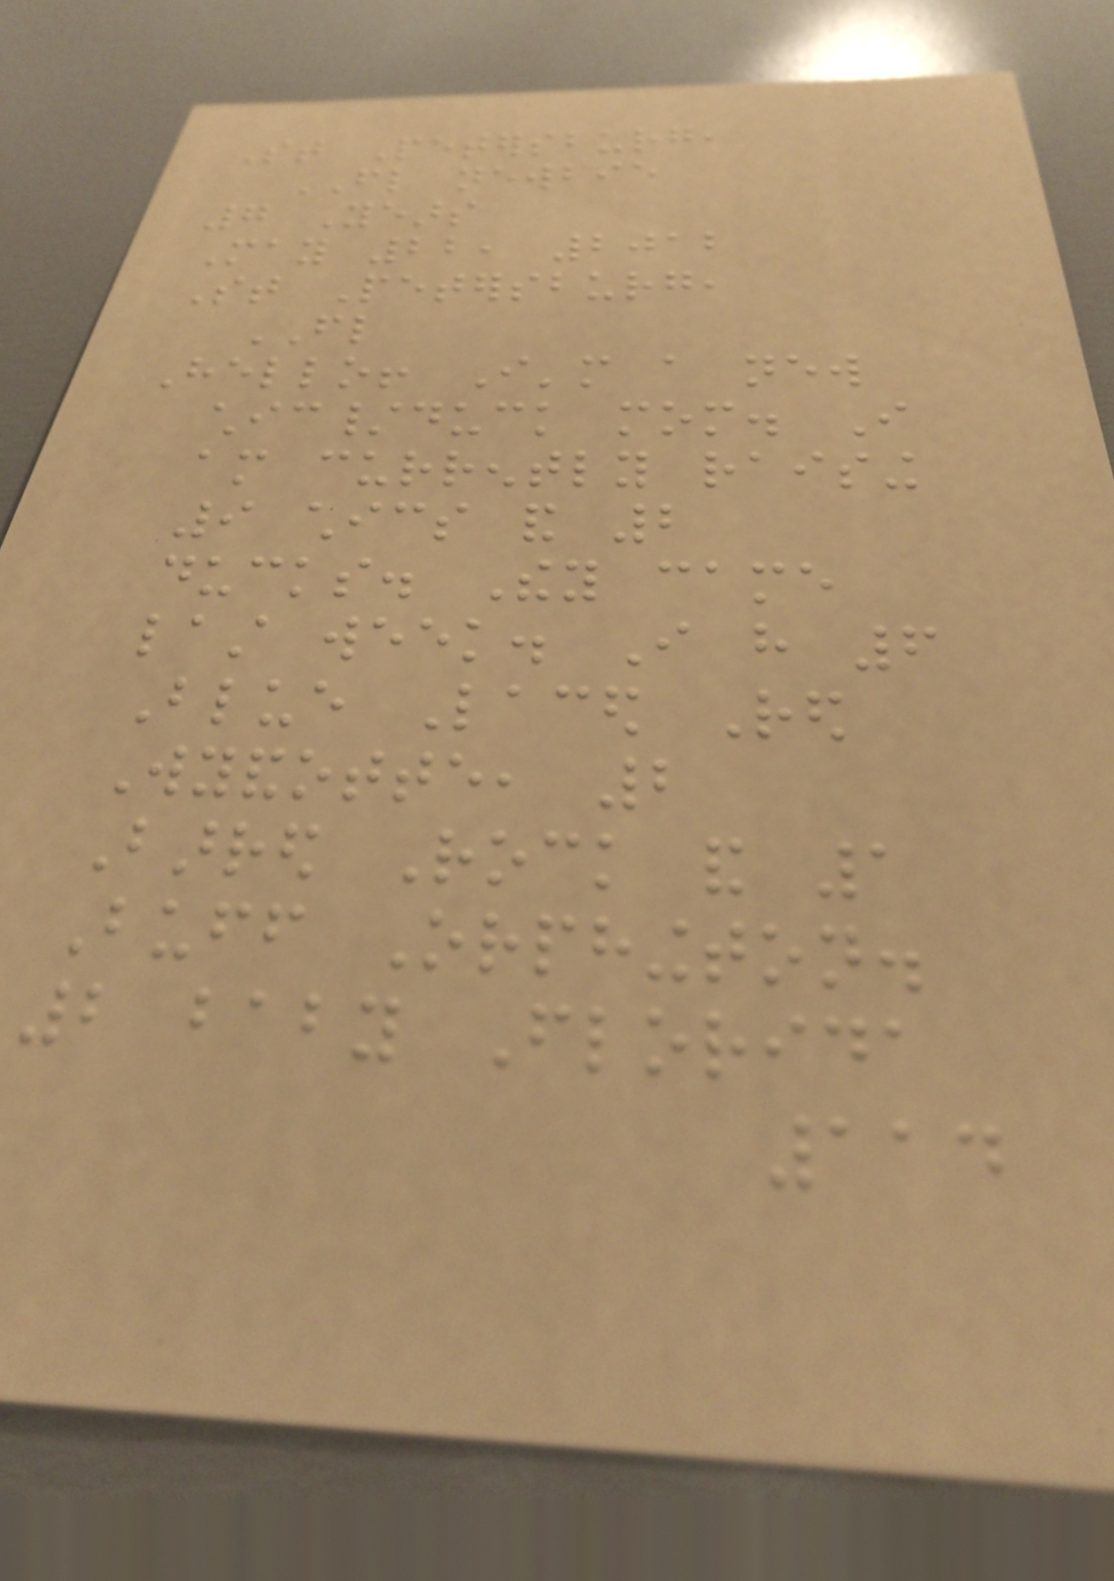St Petersburg,
FL newbie
7 Years
May 22, 2012
St Petersburg,
FL
Hello! I'm a new
chic/duck mom. I
am currently raising
9 chics and 2
ducks. They came
last week. I have 6
Blue Laced Red
Wyandotte, 2
Barred Rock and 1
Buff Orphington.
2 baby Florida
114
